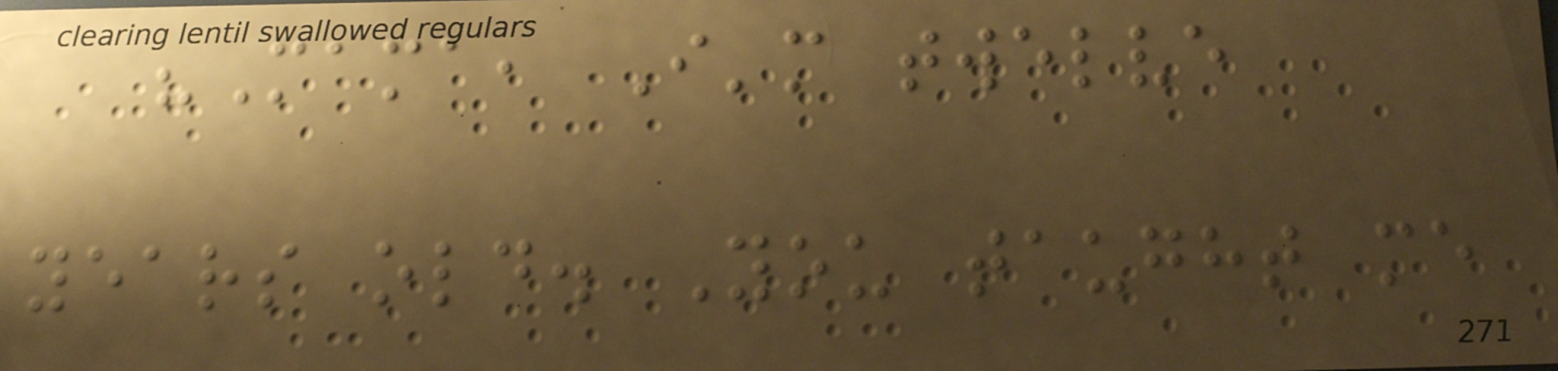"Mama, I'm twelve
years old. You taught me
